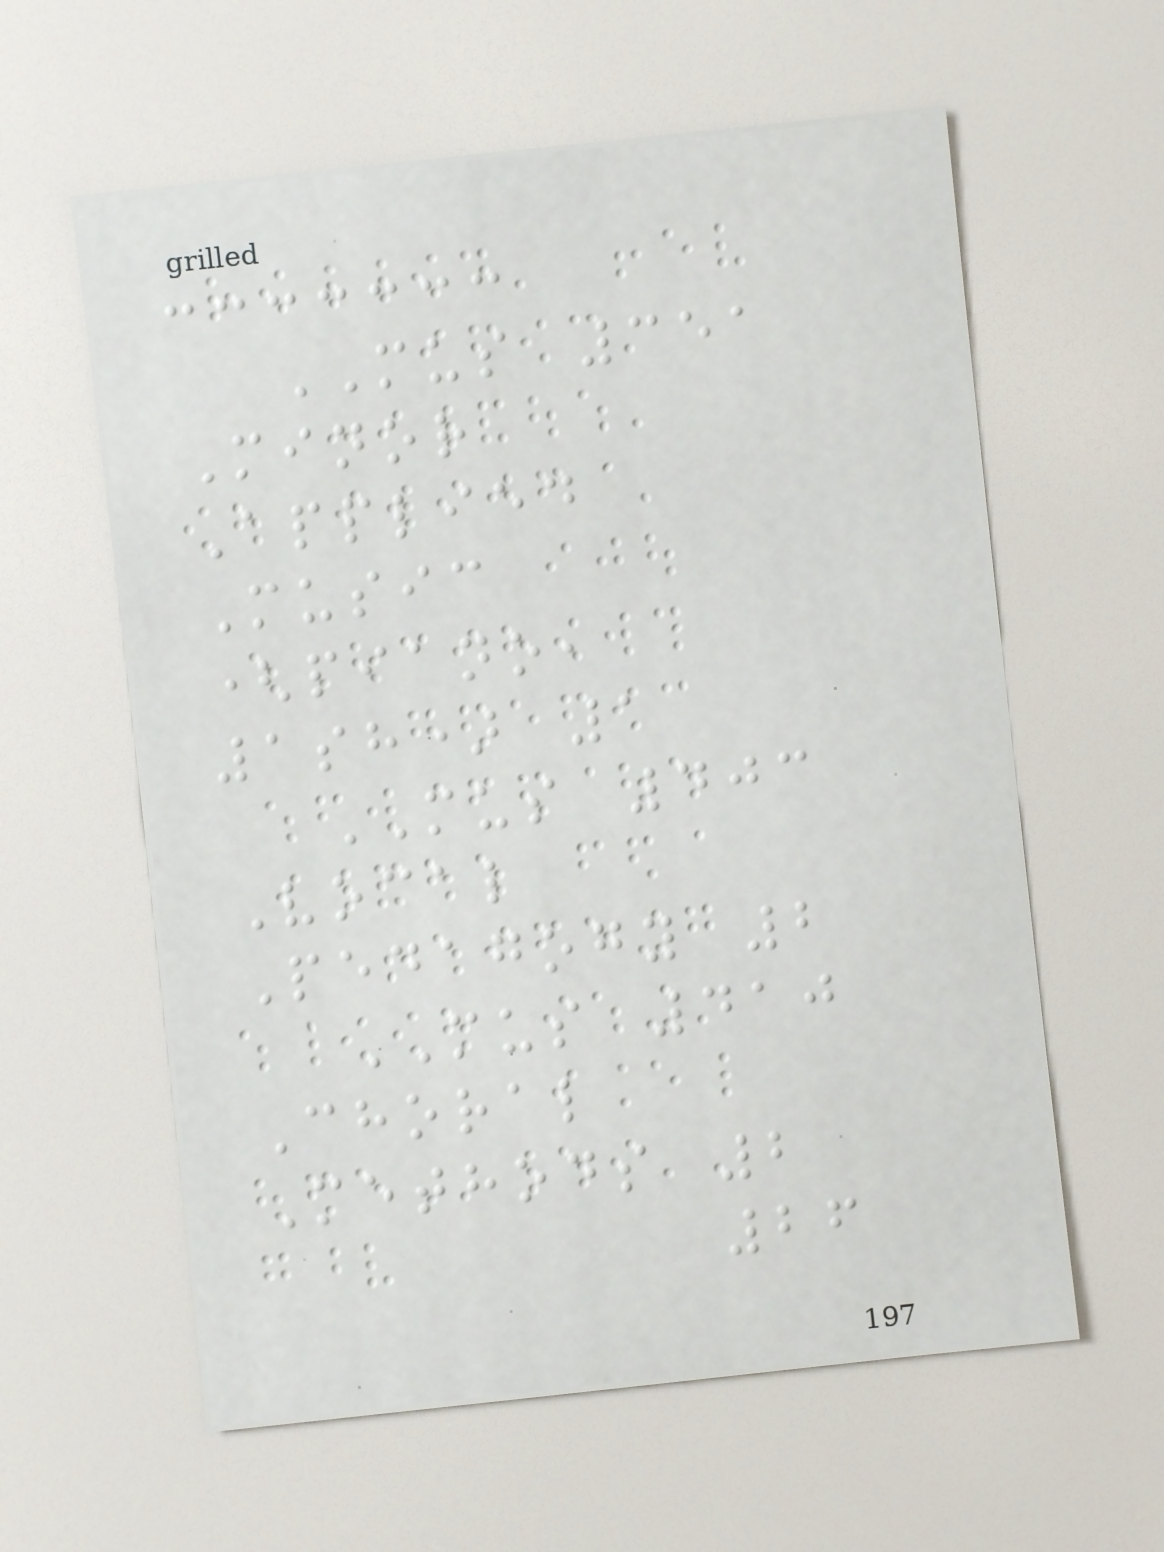MUS 351
Minor
Applied
Music
(piano,
1sh) 1
MUS 403
Vocal
Pedagogy 2
MUS 410
Choral
Methods 2
26
